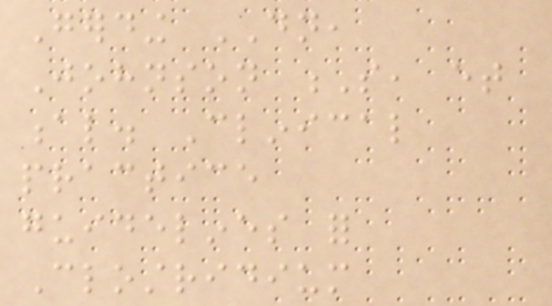Gerding DN,
Johnson S, et
al. Clinical
practice
guidelines for
Clostridium
